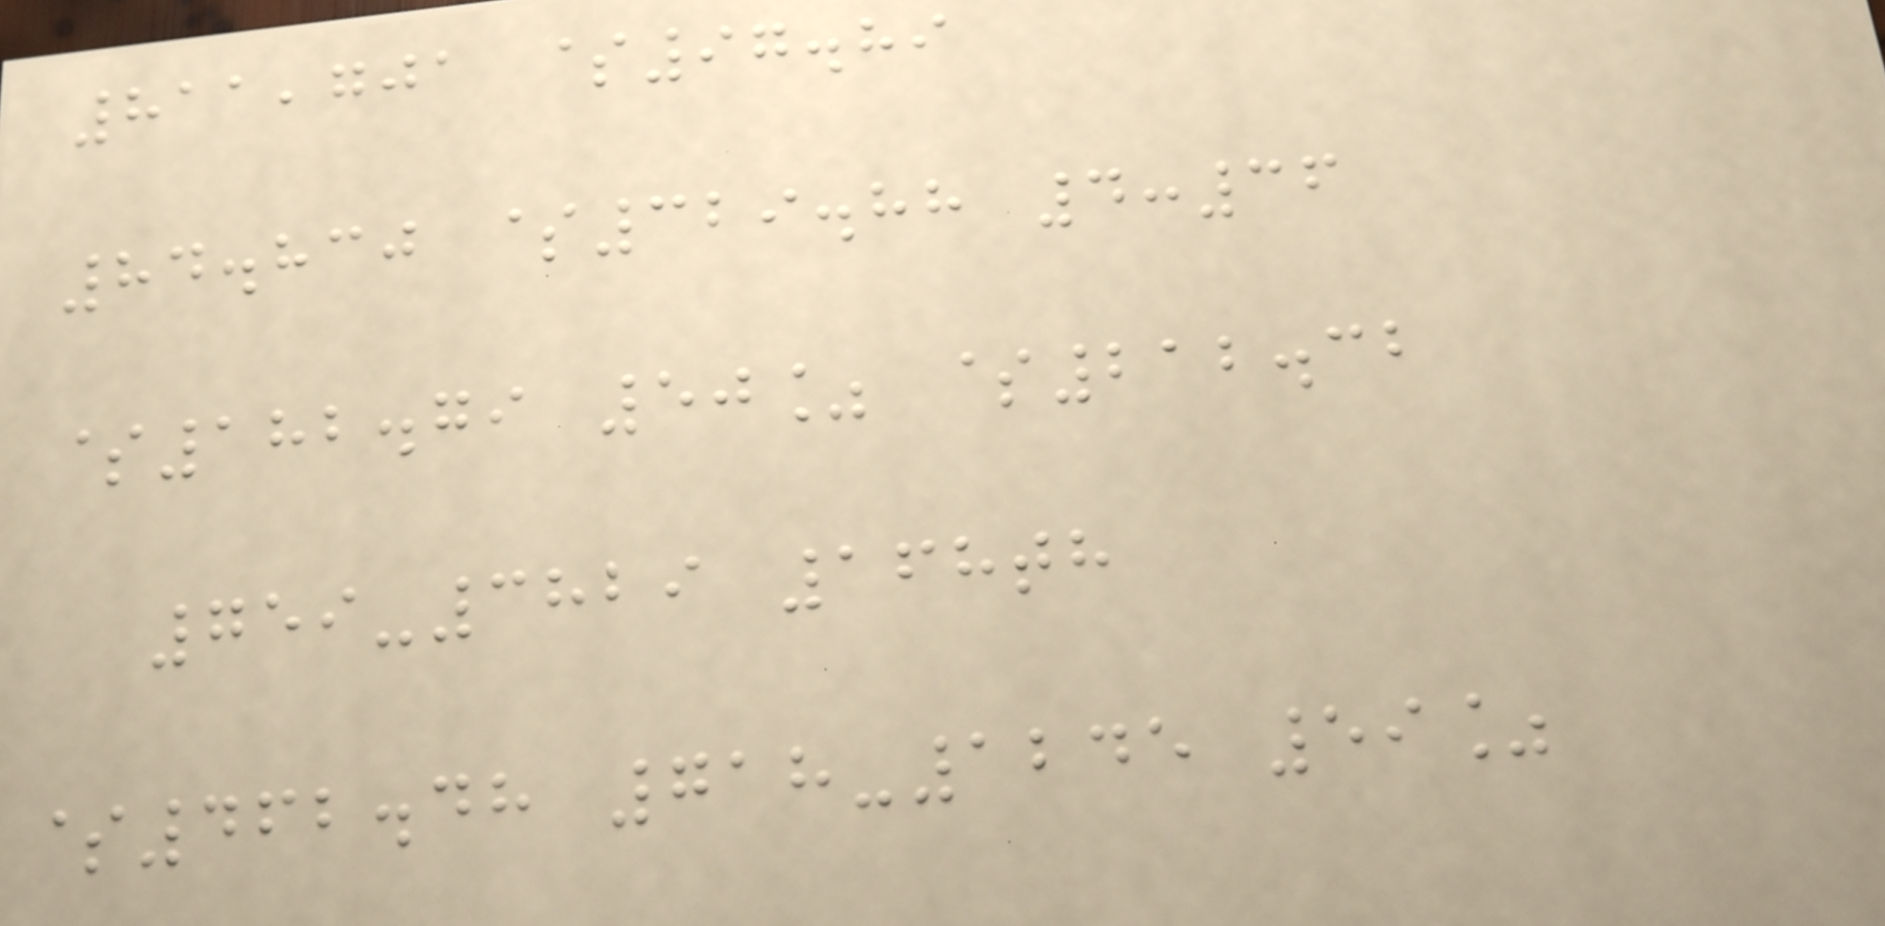811,701 $97.89
84.830 $329.88 4:36
$182.79 50% $212.32
759-3829 168th
$462.48 718-1245 59%
